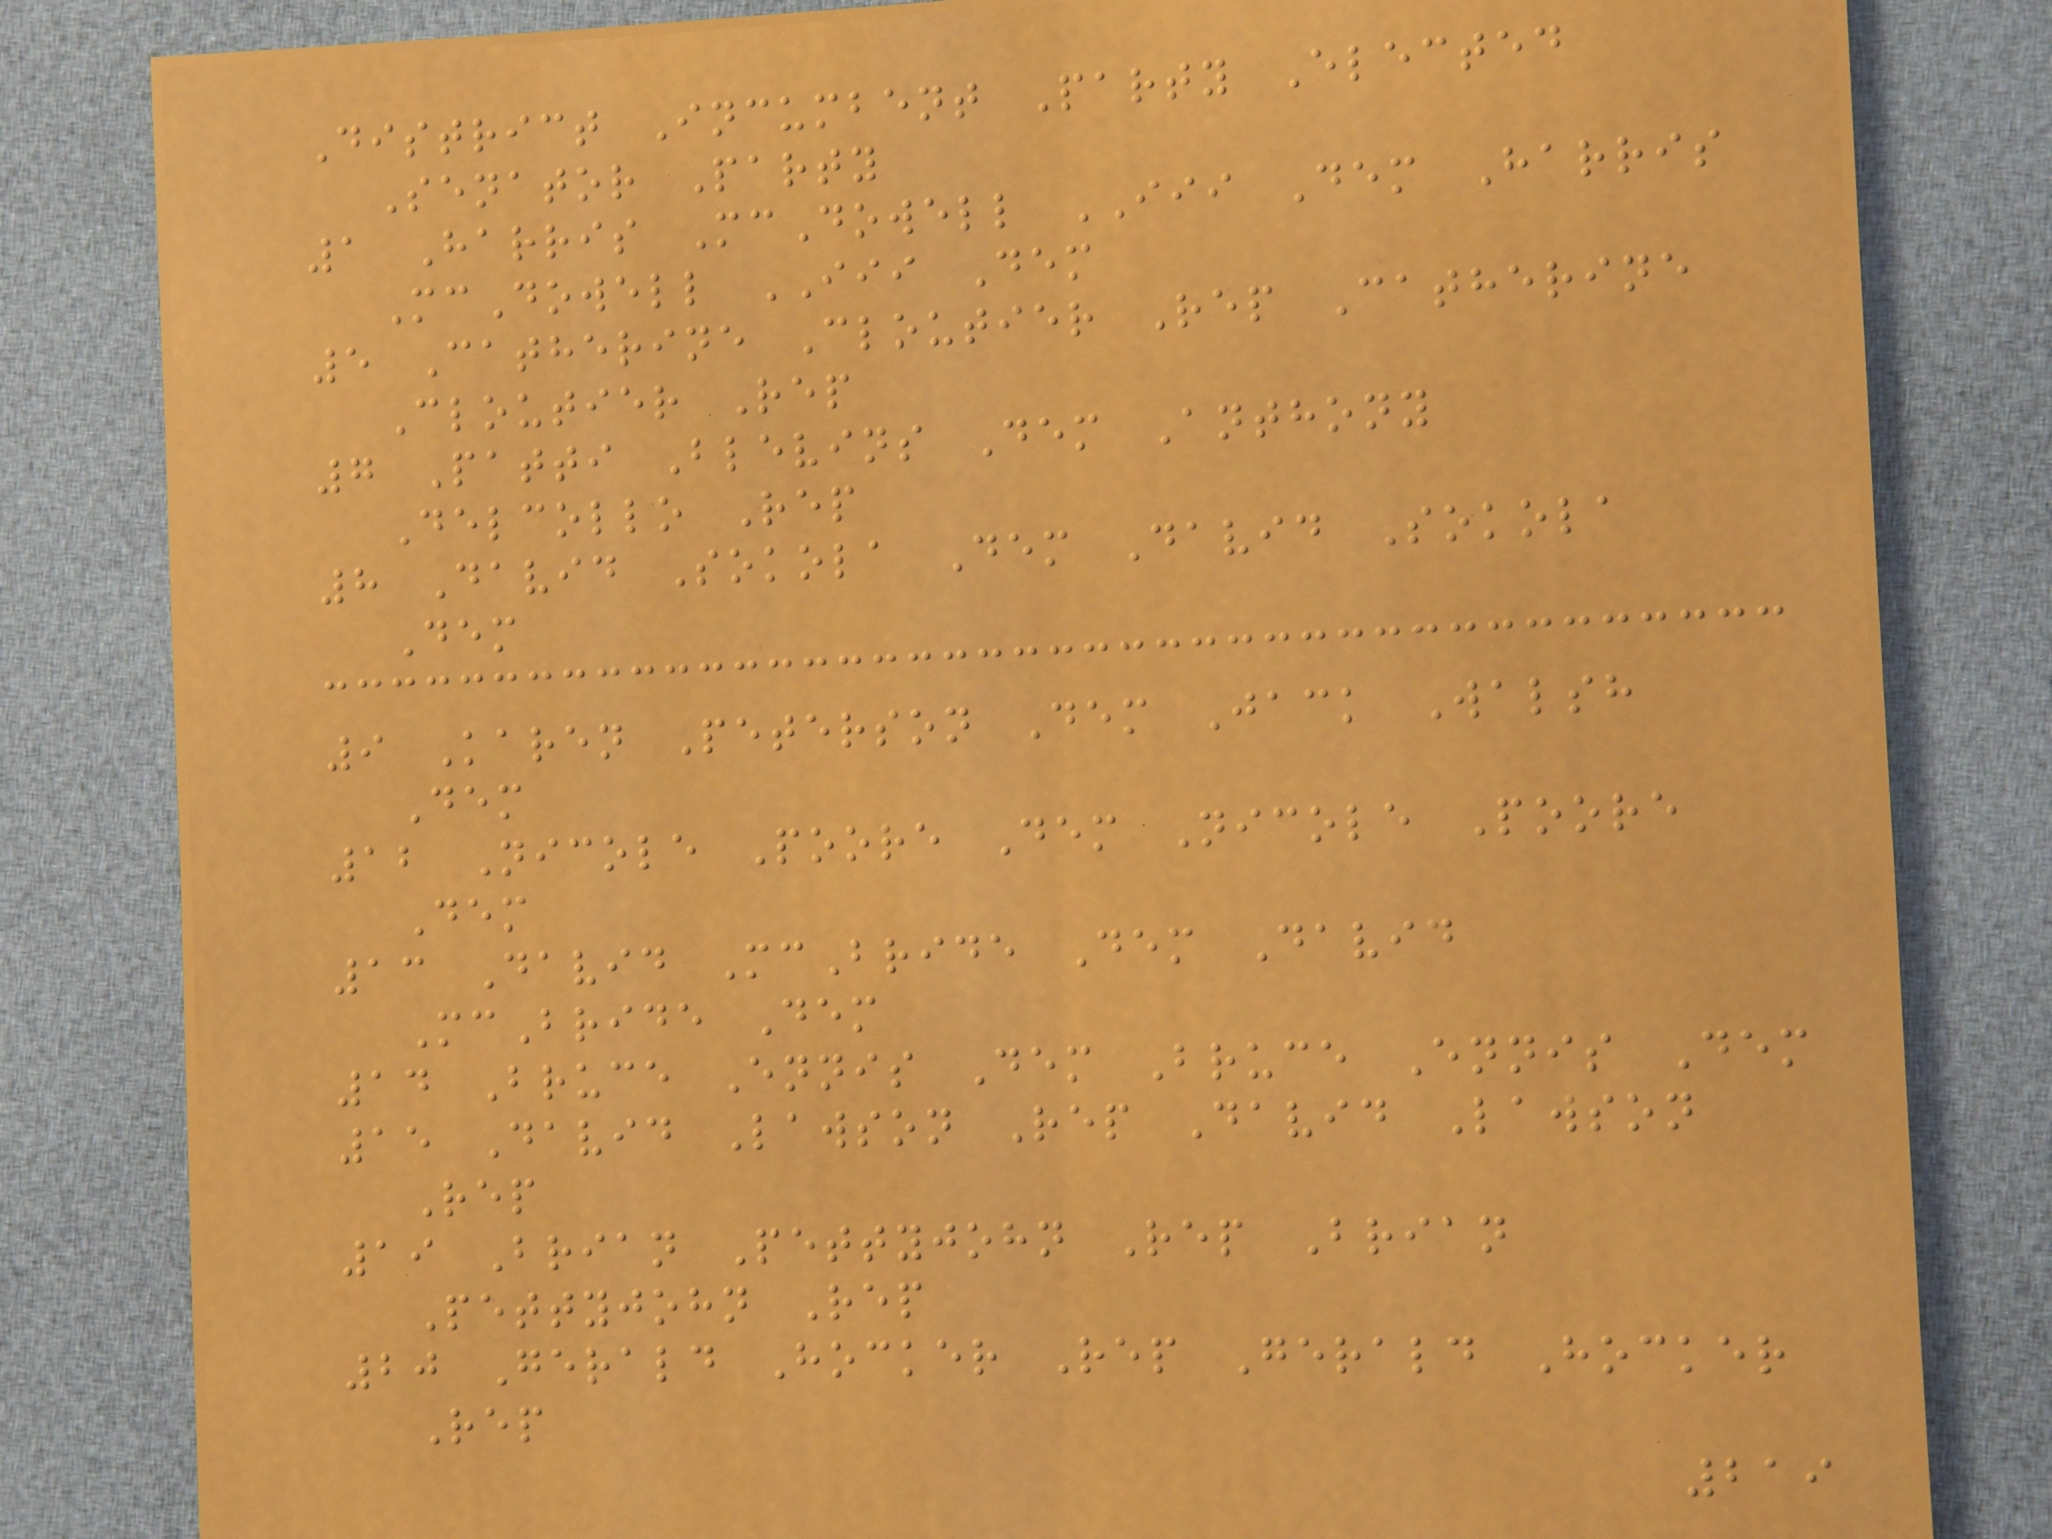District Incumbent Party Elected
Senator Party
1 Harris McDowell III Dem Harris
McDowell III Dem
5 Catherine Cloutier Rep Catherine
Cloutier Rep
7 Patti Blevins Dem Anthony
Delcollo Rep
8 David Sokola Dem David Sokola
Dem
9 Karen Peterson Dem Jack Walsh
Dem
12 Nicole Poore Dem Nicole Poore
Dem
13 David McBride Dem David
McBride Dem
14 Bruce Ennis Dem Bruce Ennis Dem
15 David Lawson Rep David Lawson
Rep
19 Brian Pettyjohn Rep Brian
Pettyjohn Rep
20 Gerald Hocker Rep Gerald Hocker
Rep
219
